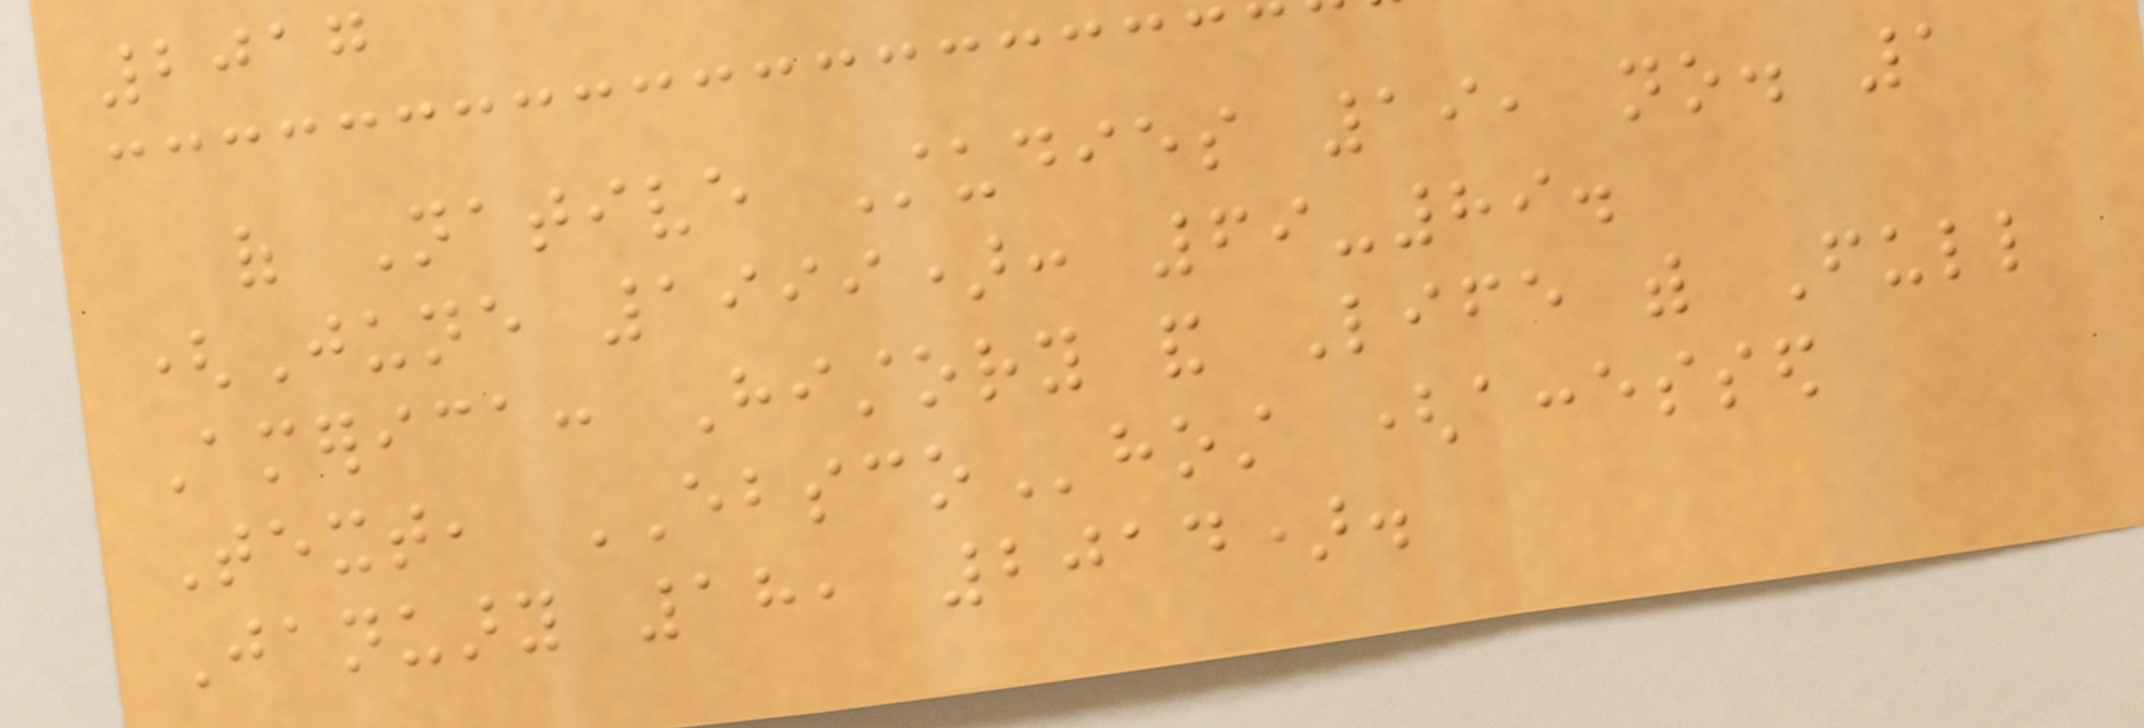2017
of Native Studies 19, no. 1
(June 1999): 69-89.
America: History and Life with Full
Text, EBSCOhost (accessed
January 18, 2014).
